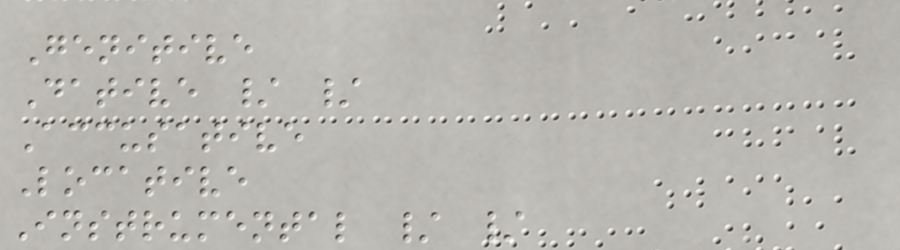Genitive
Dative / /
Accusative
Locative
Instrumental / /
